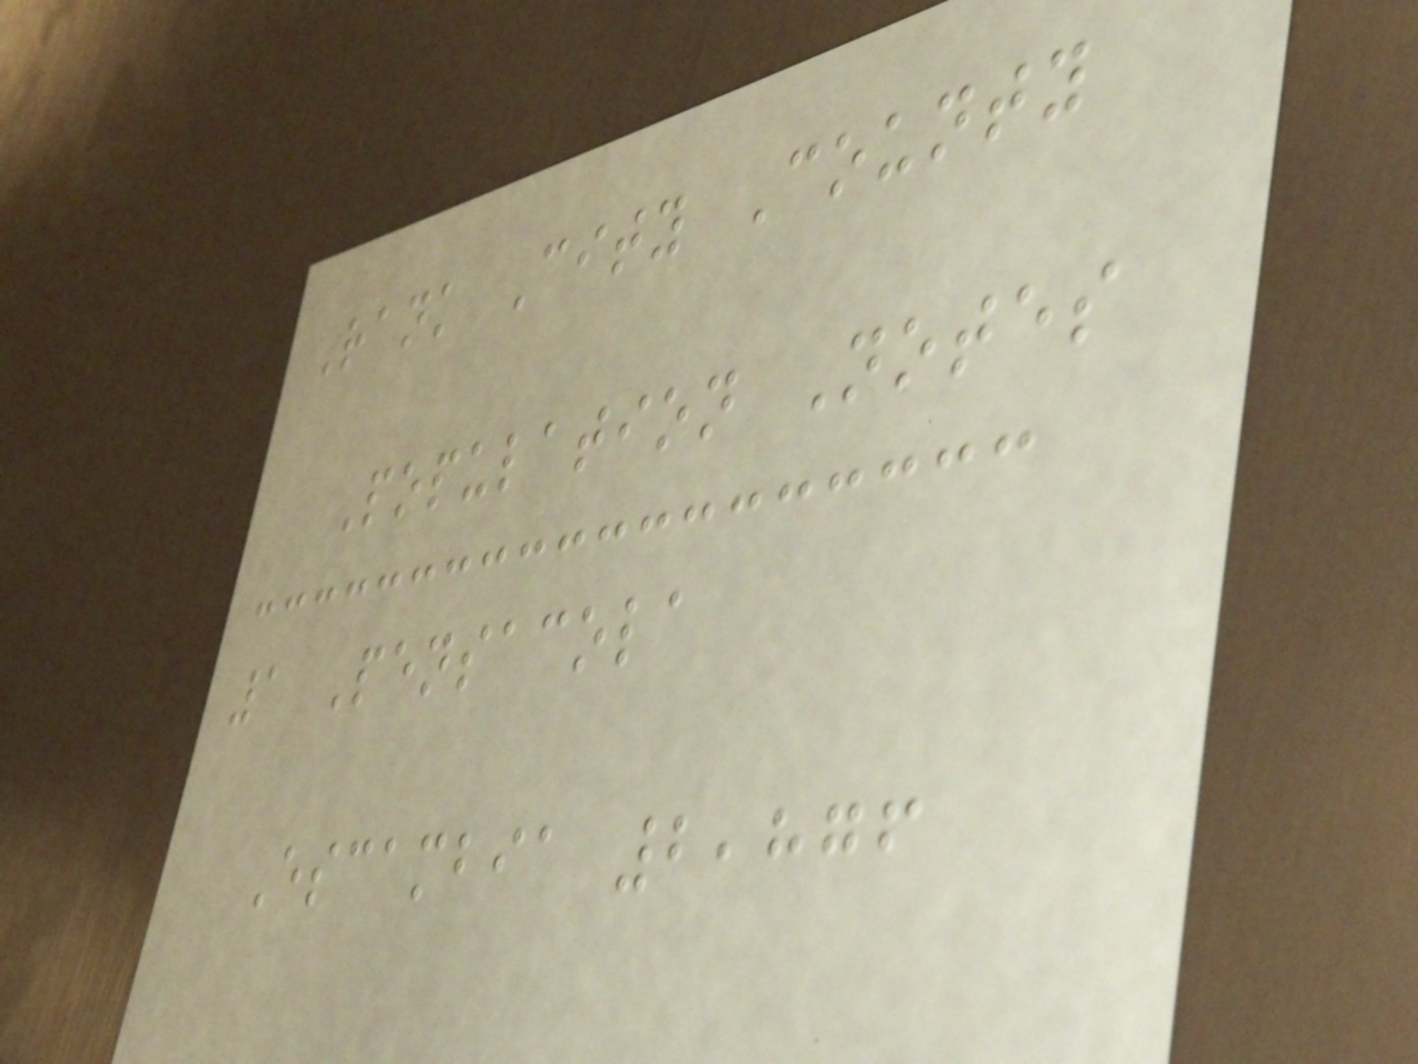Rank City County
Population Notes
1 Pensacola
Escambia 2,876
